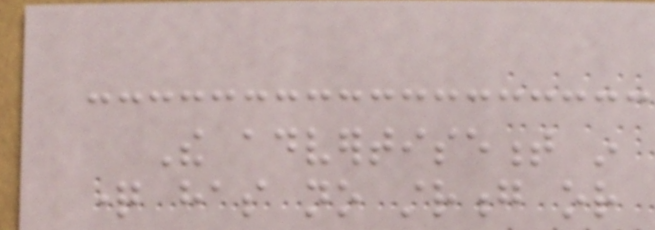The advertisement in
question has no strong or
